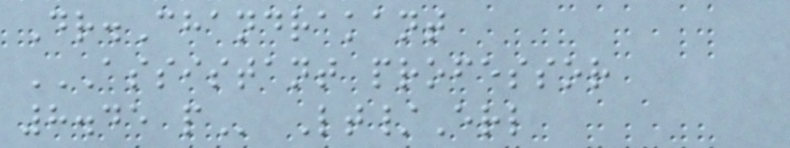Dr.Chandrakant
ASSISTANT PROFESSOR
8.45 P Lt/Erl
